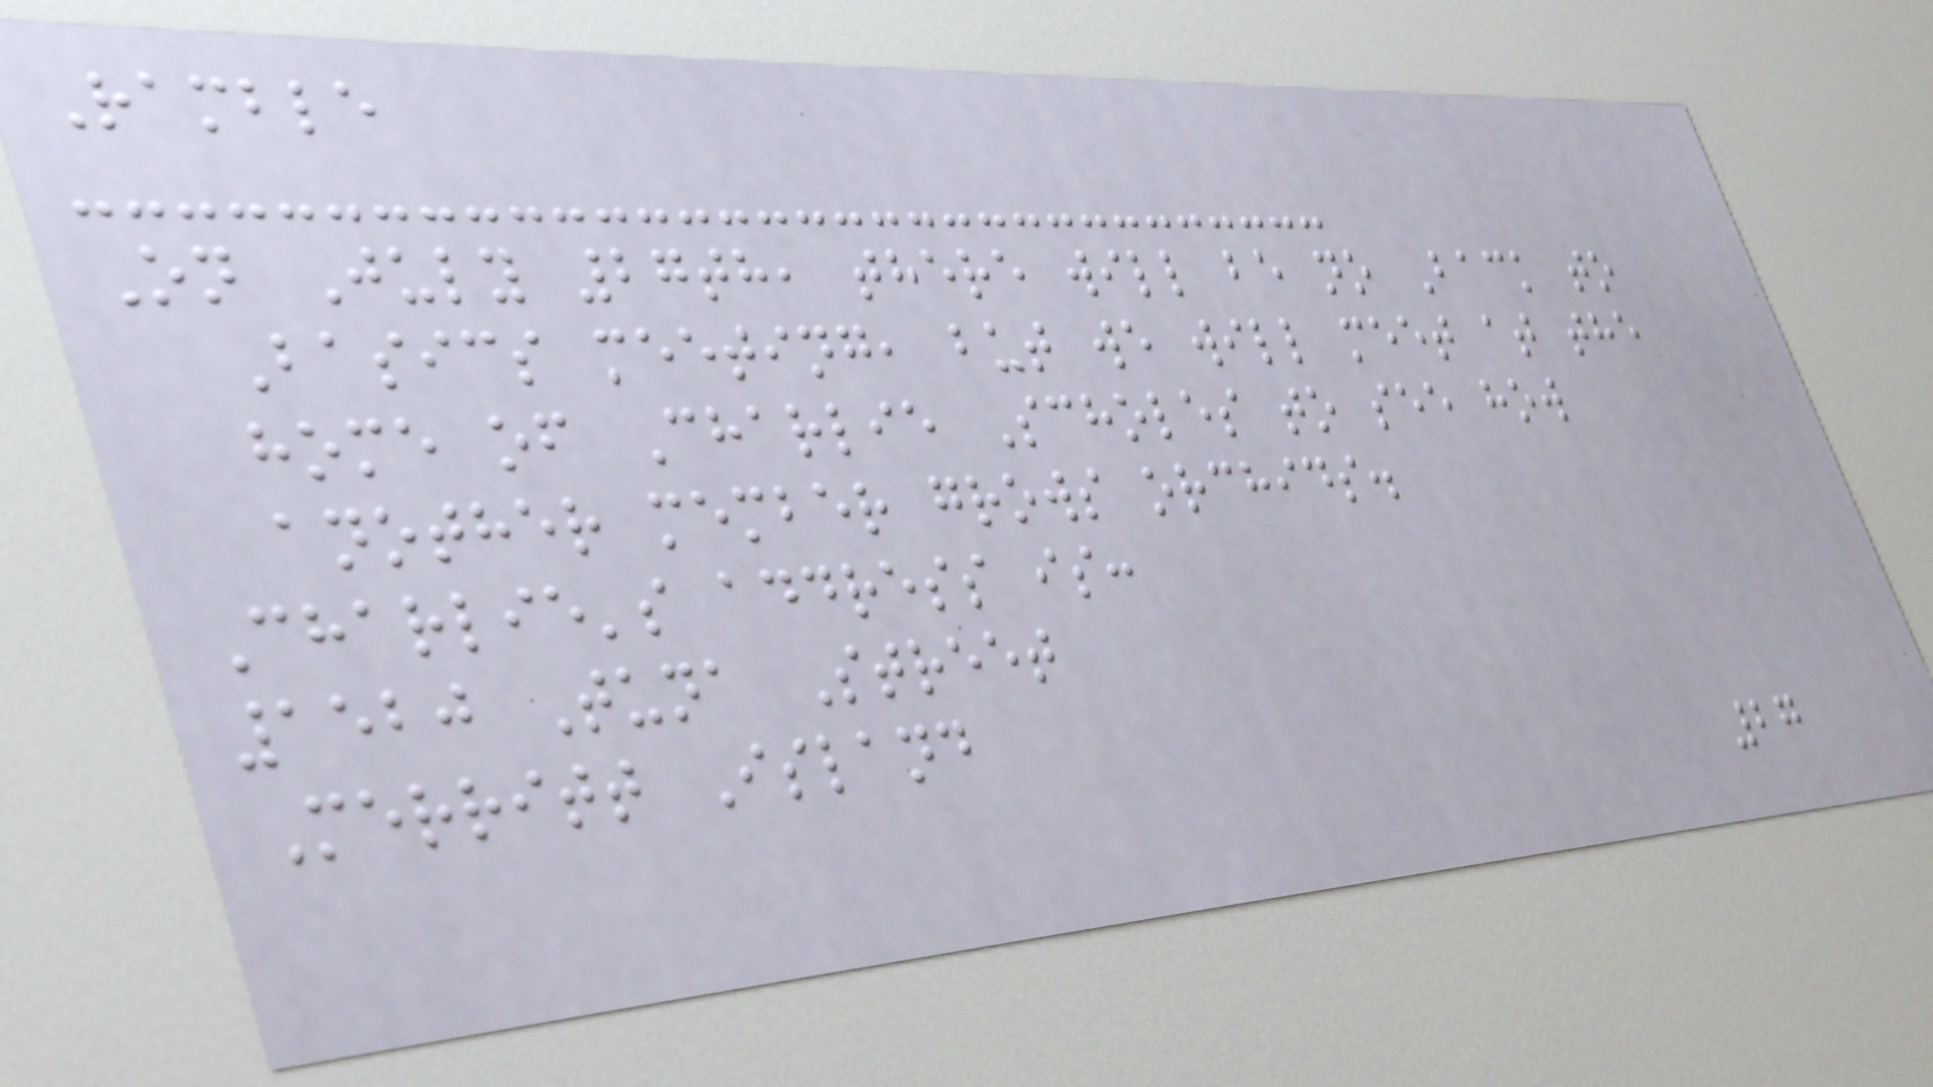Ramble
On July 27th, there will be no Back to
Basics meeting, but we will meet at the
home of Charlie Scholes to see how
another member grows orchids.
Charlie's address is:
1520 Tuna Street
Merritt Island
27
